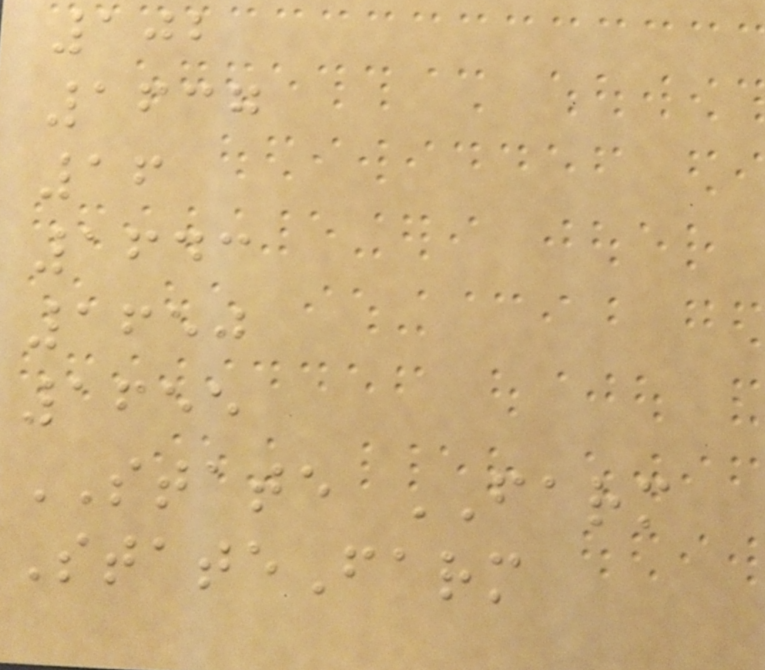102
1637
16
1643
1650
1655
STATE FARM
StateFarm
